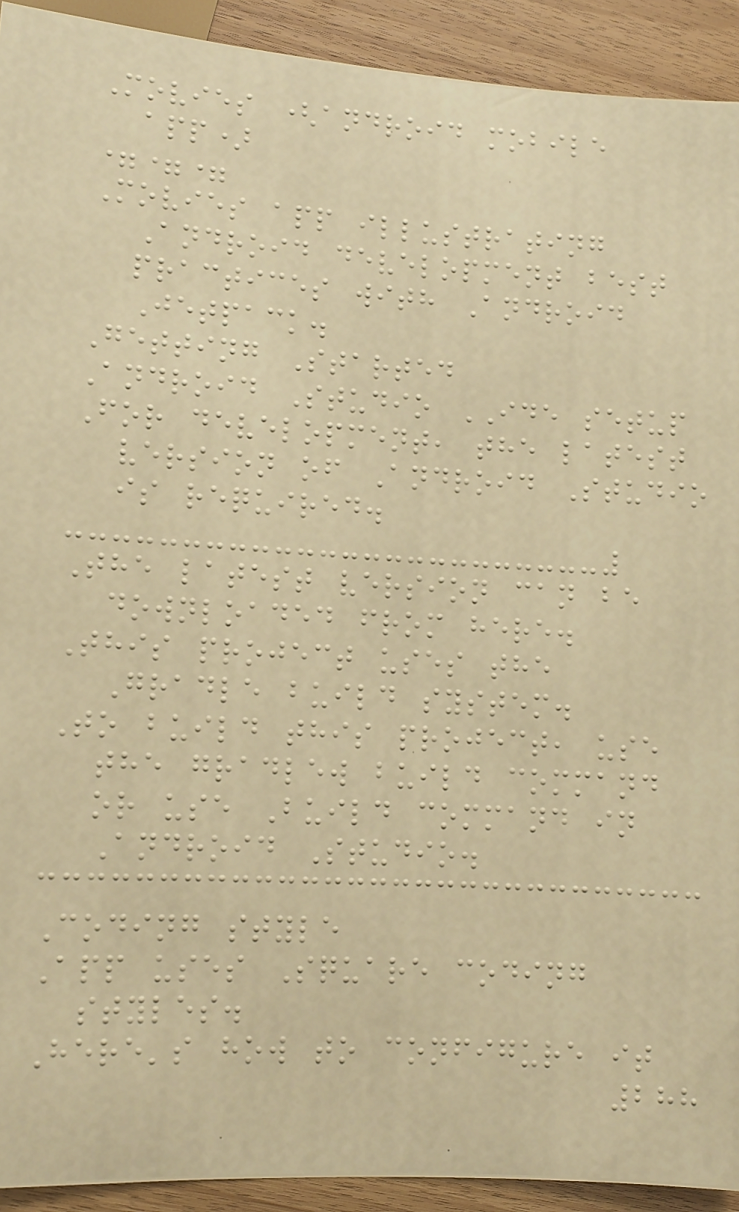Movies (android mobile
app)
===
Movies app illustrating
Android development best
practices with Android
Jetpack.
Getting Started
Android Studio IDE setup
For development, the latest
version of Android Studio
is required.
The latest version can be
downloaded from here.
This project uses the
Gradle build system.
To build this project, use
the gradlew build command
or use Build command in
Android Studio.
Coding style
App uses Square coding
styles.
Here's how to configure it
288
